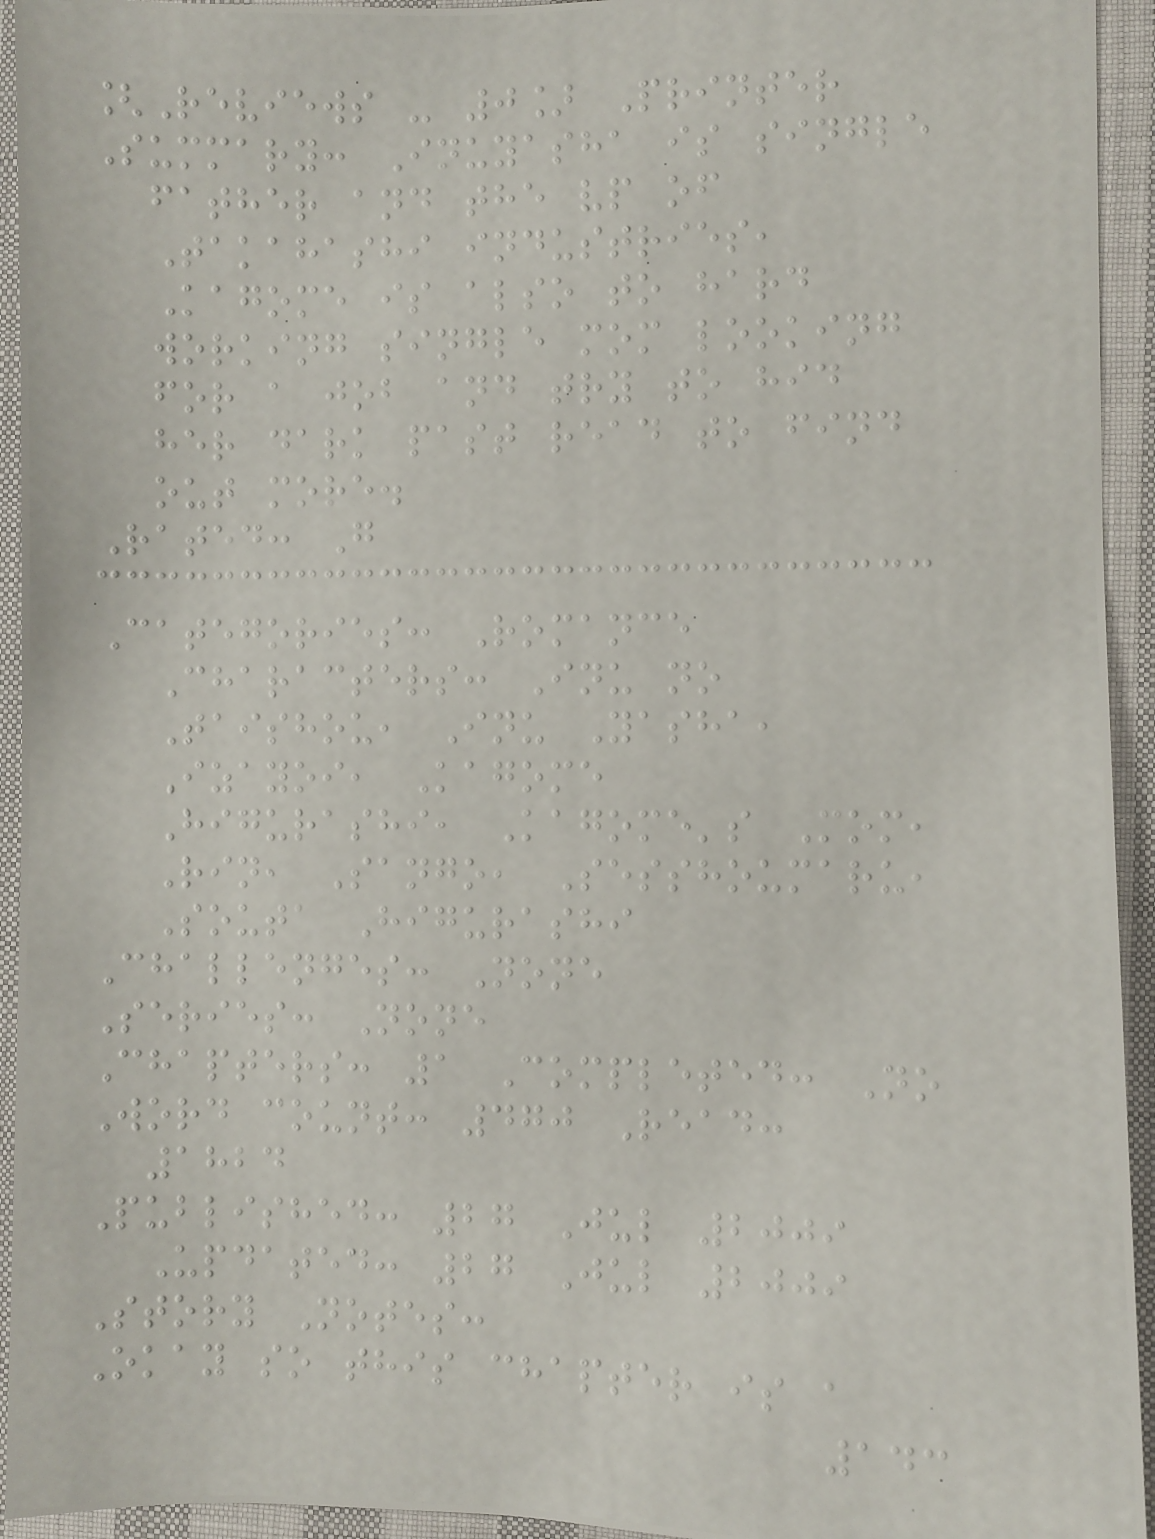[Reviews - 0] Printer
Summary: Inuyasha is single
father and the vp of
Takahashi industries,
Kagome is also to hard
working single mom looking
for a job and try to hid
her dark past read to find
out more.
Rated: G
Categories: Romance
Characters: Inu no
Taishou, Inu Yasha,
Izayoi, Kagome
Higurashi, Kagome's Mom,
Rin, Sango, Sesshoumaru,
Souta Higurashi
Challenges: None
Series: None
Chapters: 1 Completed: No
Word count: 470 Read:
1824
Published: 27 Jul 2009
Updated: 27 Jul 2009
Story Notes:
Okay so this chapter is a
143
